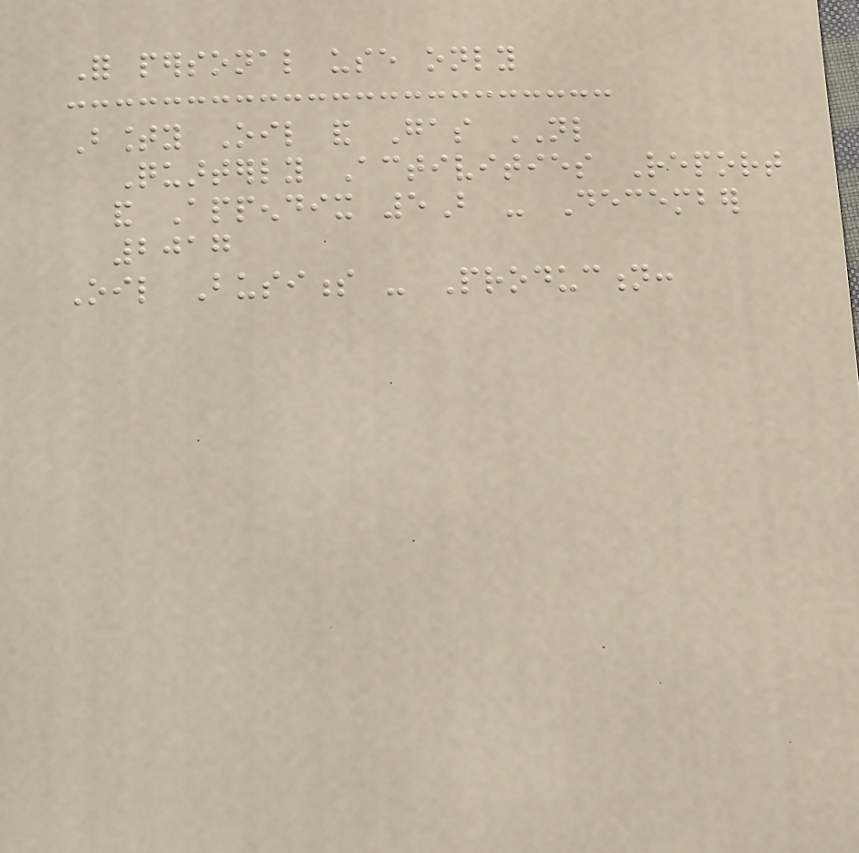For personal use only
Bounty Oil and Gas NL
Quarterly Activities Report
and Appendix 5B - December
2017
Oil Business - Production:
